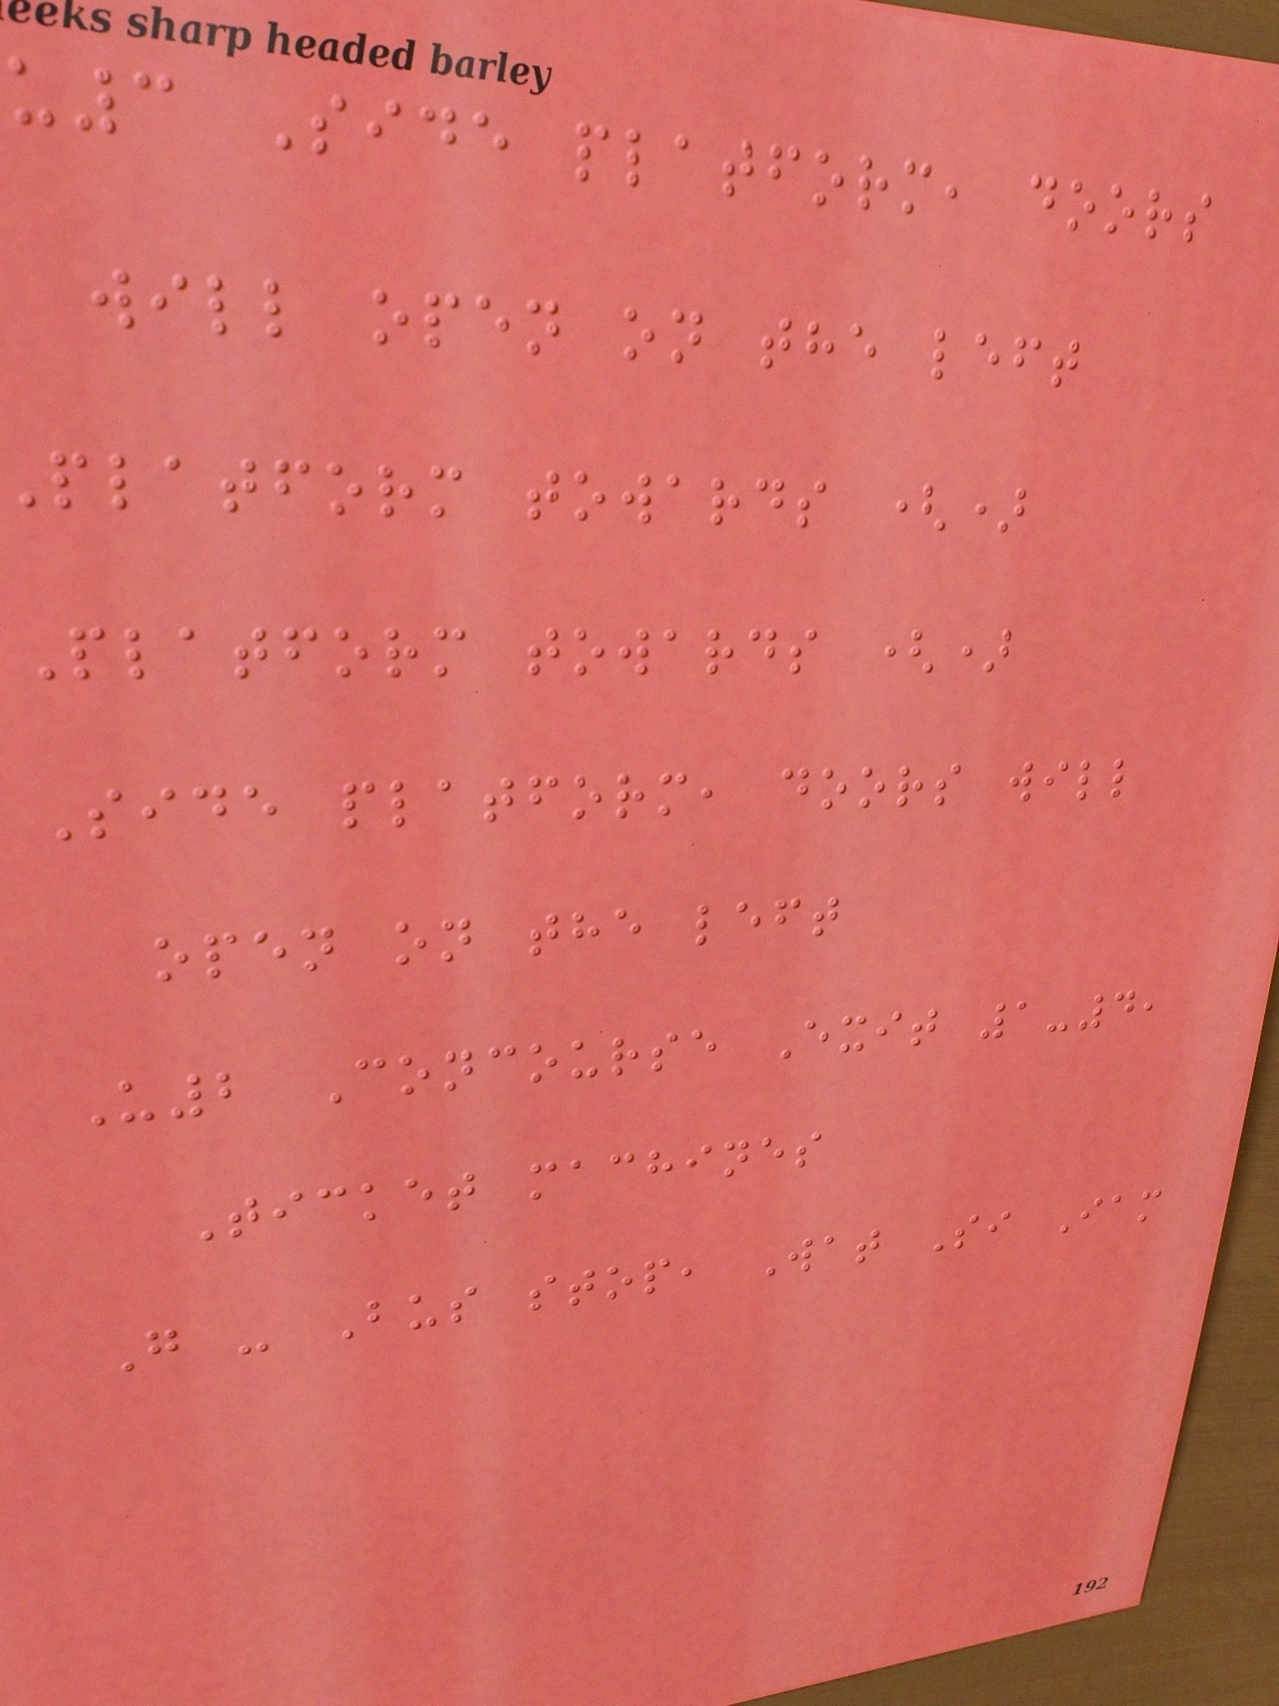u3 Side platform, doors
will open on the left
platform towards ()
Platform towards ()
Side platform, doors will
open on the left
U2 Concourse Exit 1-4,
Ticket machines
G - Bus stop, Wat Si Iam
